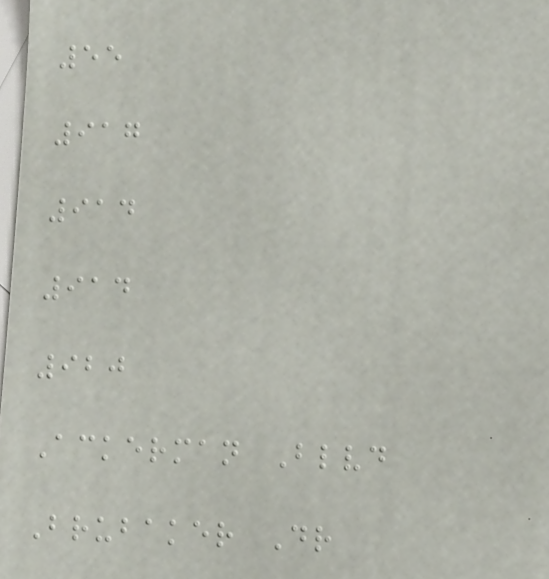55
917
914
914
920
Ackerman Blvd
Brubaker Dr
